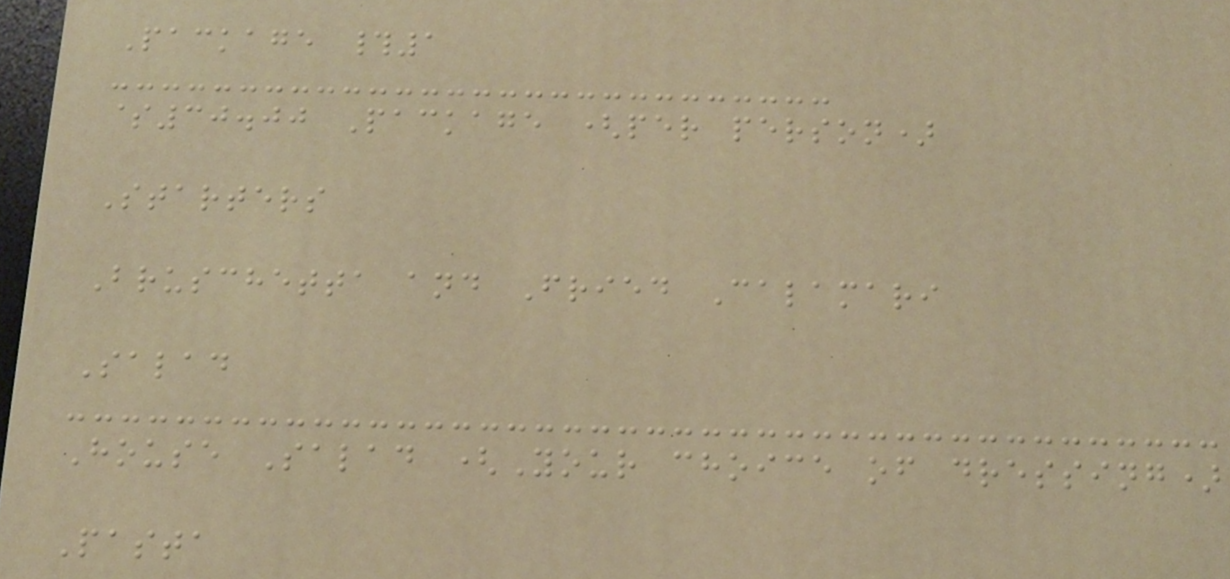Package #1
$30.00 Package (per person)
Starters
Bruschetta and Fried Calamari
Salad
House Salad (Your choice of dressing)
Pasta
